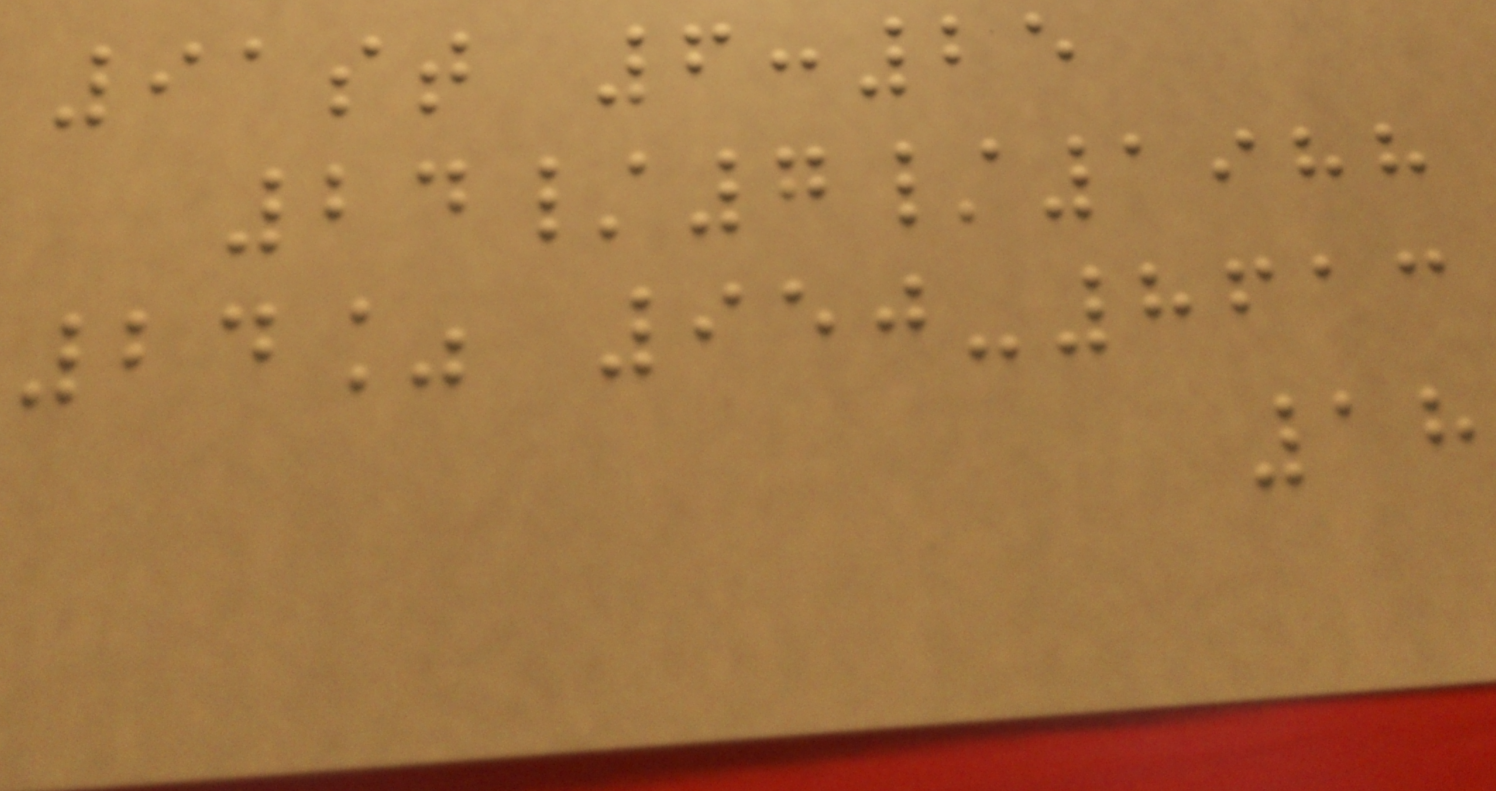91st 6:25
24/7/1988
24% 950-8613
18
